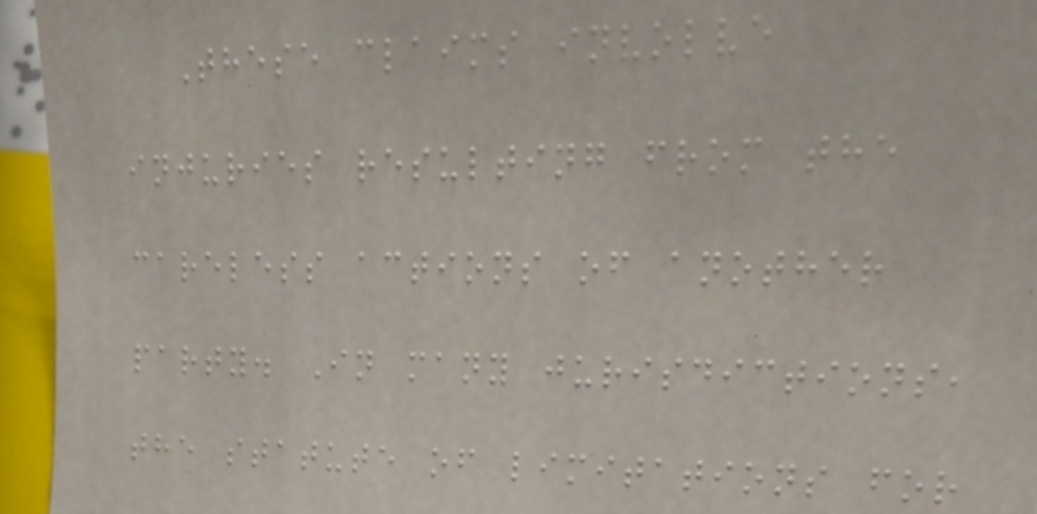These claims involve
injuries resulting from the
careless actions of another
party. In many jurisdictions,
the statute of limitations for
